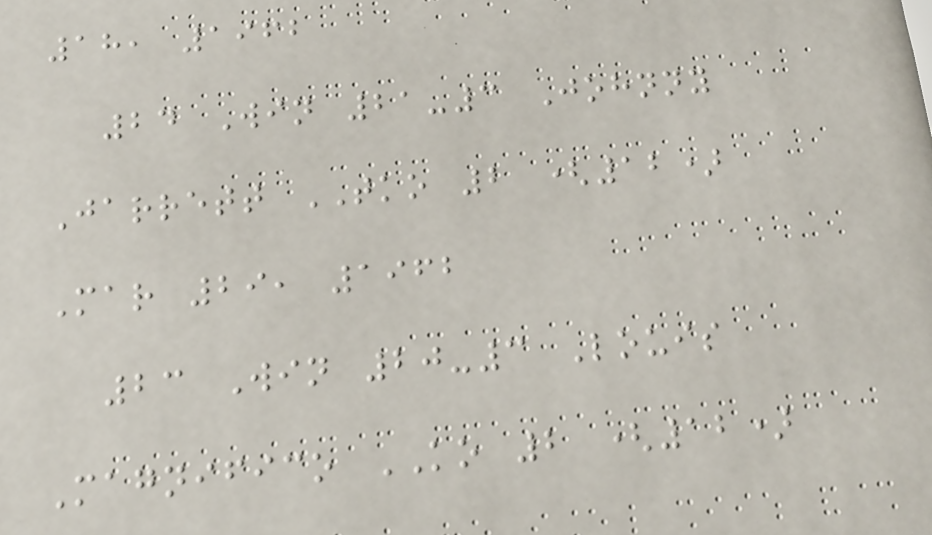18, 1962
24 Win 21-3 Johnny
Jarrett TKO 2 (12)
Mar 29, 1962
23 Win 20-3 Louis
Magnifico KO 2 (12)
